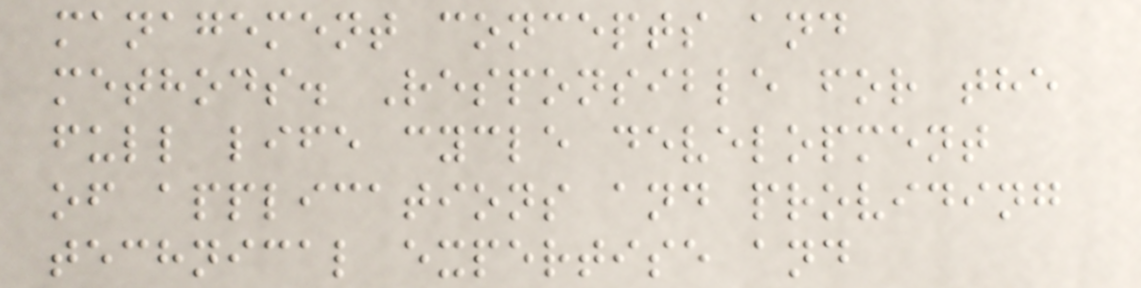management concepts and
methods. Responsible for the
full life cycle development
of applications and providing
technical expertise and
